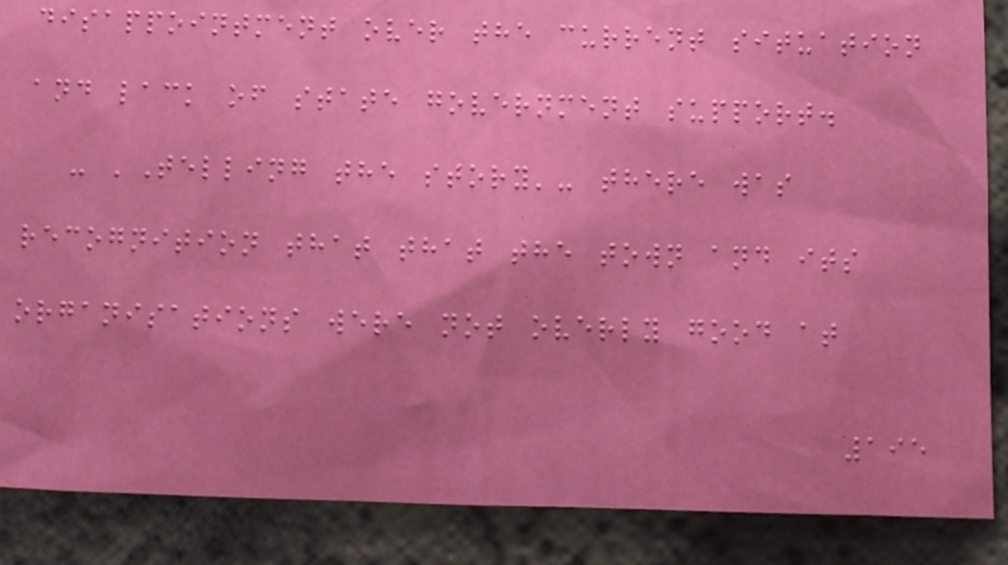disappointment over the current situation
and lack of state government support.
- 'Telling the story'- there was
recognition that that the town and its
organisations were not overly good at
195
